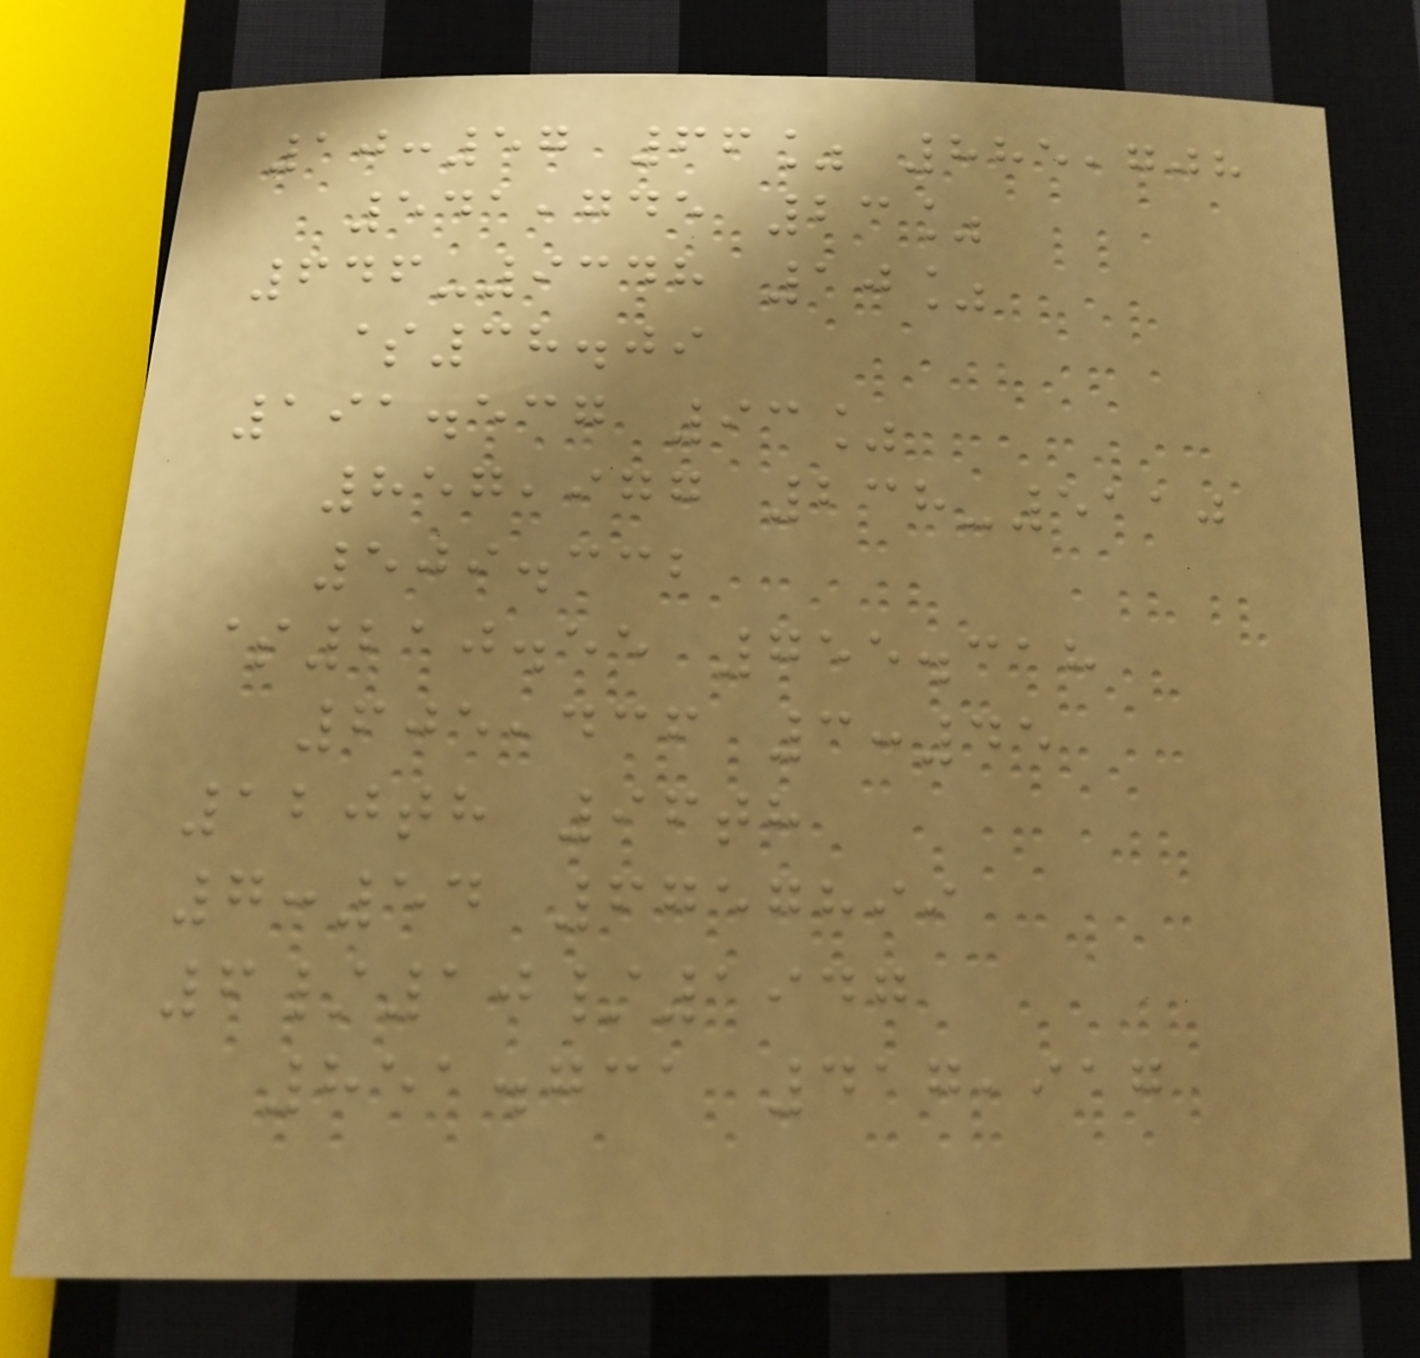10:57 66% 885,708
541,745 23%
646-9348 10%
$38.09
191.537 93%
857,977 238-5110
509.332
$210.55 755.318
605,436 3:45
120th 96th
7:54 6757899
6/10/1947
851.731 417,917
